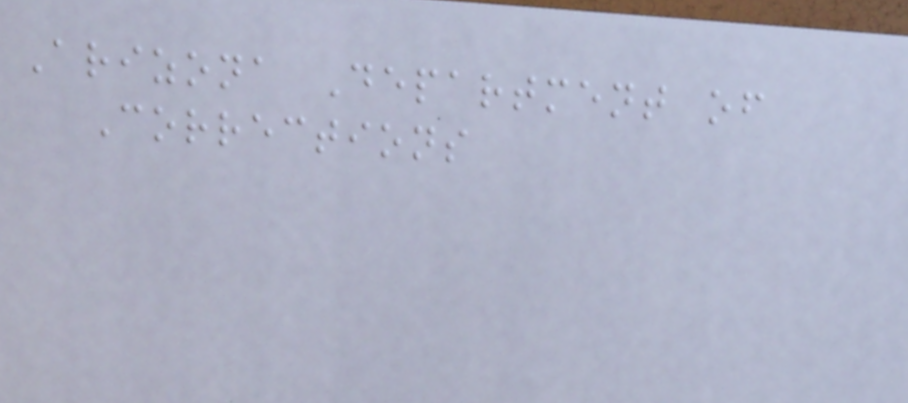Arizona Department of
Corrections
